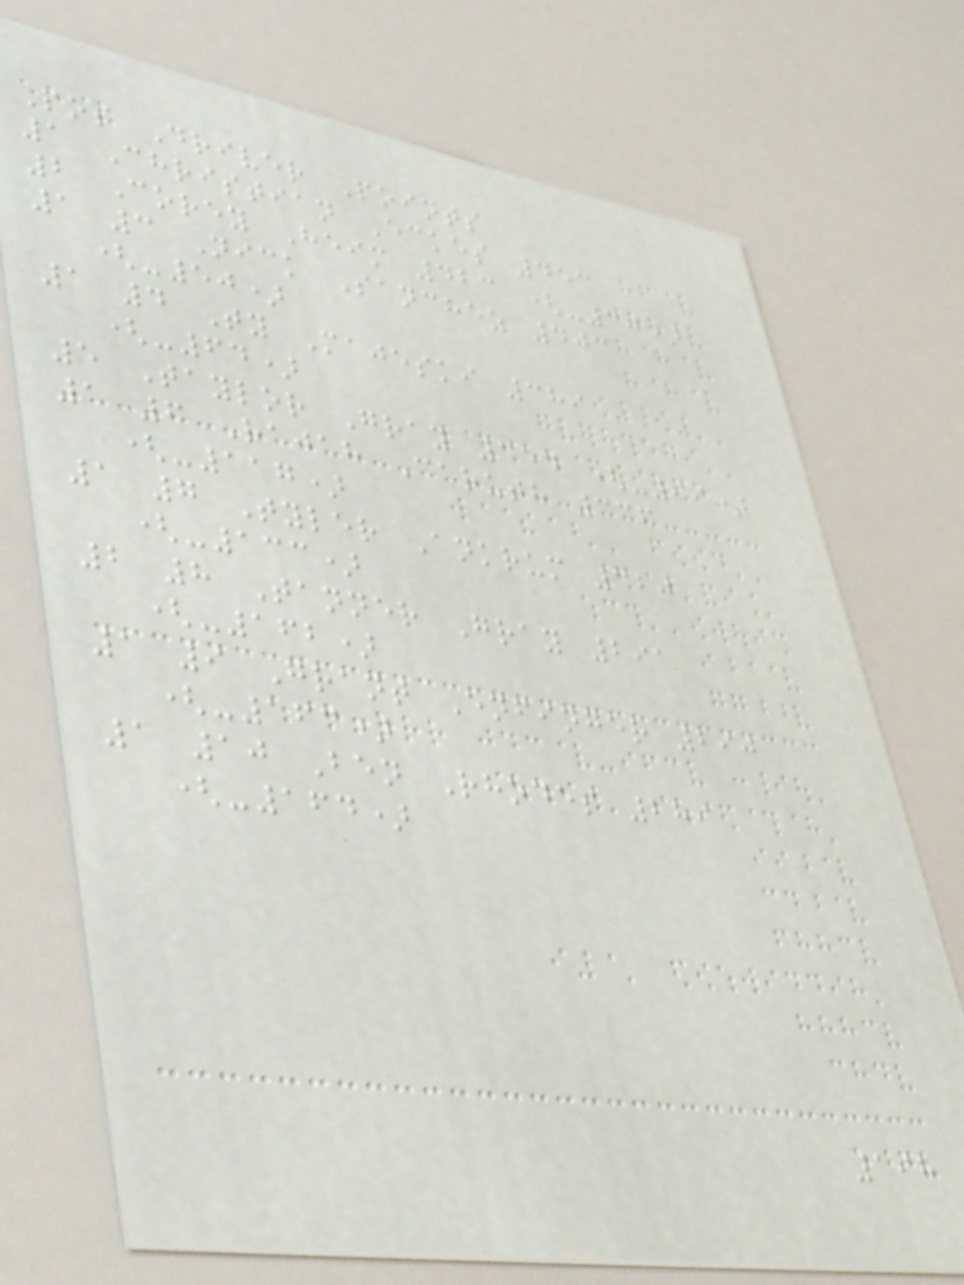Pos Driver Points
1 Christian Eckes 453
2 Corey Heim 423 (-30)
1 3 Nick Sanchez 403
(-50)
1 4 Ty Majeski 389
(-64)
5 Taylor Gray 354 (-99)
1 6 Rajah Caruth 336
(-117)
1 7 Tyler Ankrum 320
(-133)
2 8 Tanner Gray 291
(-162)
1 9 Grant Enfinger 290
(-163)
1 10 Ben Rhodes 289
(-164)
198
